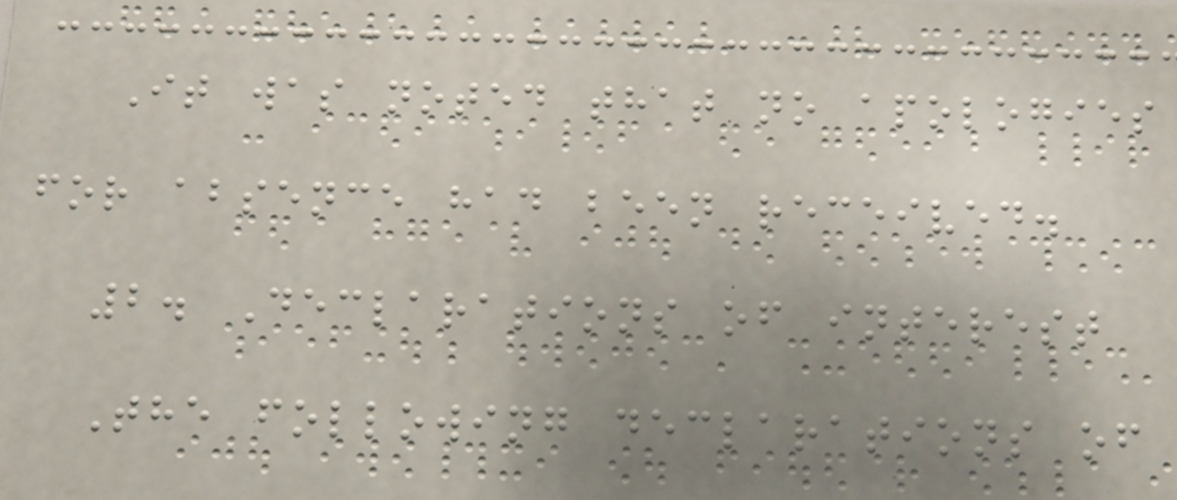It was noted that no apologies
for absence had been received.
2. Declarations of interest
The following declarations of
